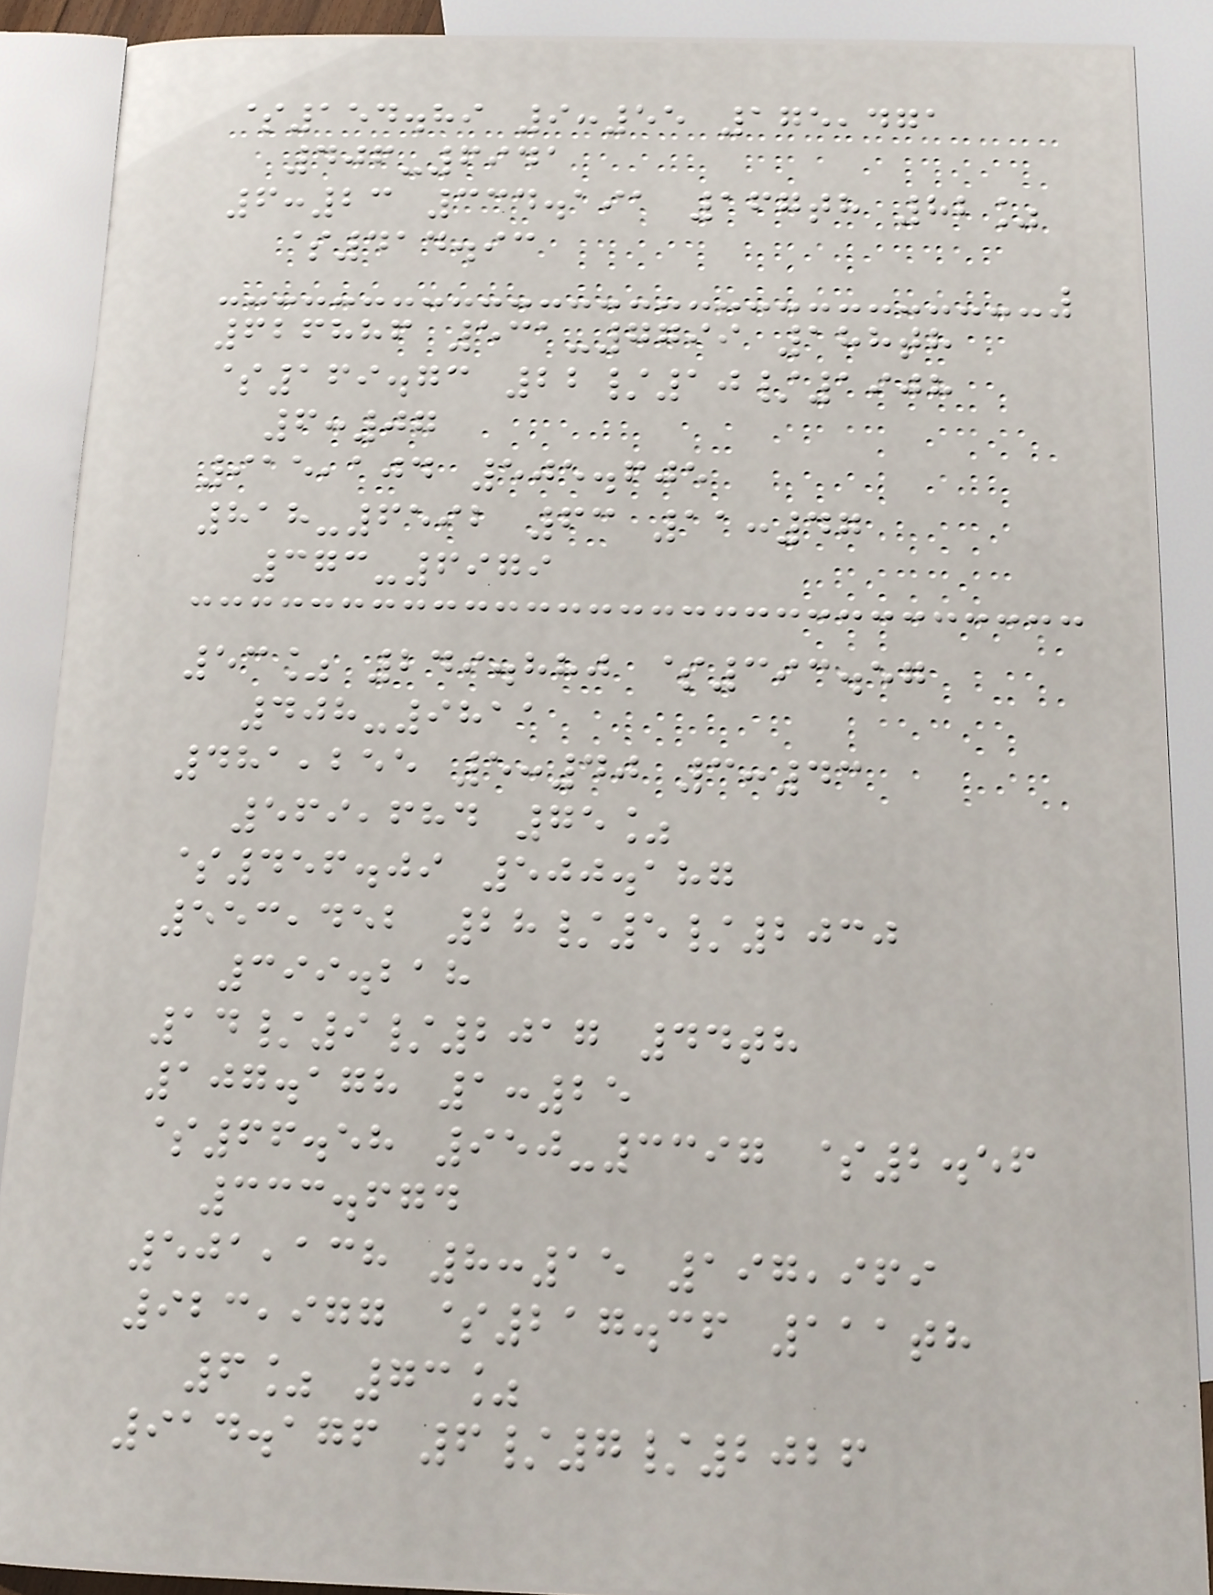$154.89 9:55 175,471
406-6941
6:23 334.191 167th 82%
$414.93
626886 531-7799 188th
$169.73 22/10/1908
6:07
915,104 505.605
818-6592 63 11:47
373-6979
53% 249.880 $393.57
408-9811
481,255 5:40 3:43
569,684 75%
$456.09 500.187
553,452 28/5/2030
399.218
14/9/2017 44th
107.178 1:25
$66.58 950-3397 $2.56
333.674
501,138 8:15 197,969
923,977 $217.36 111th
6% 73%
914.176 6/7/2026
